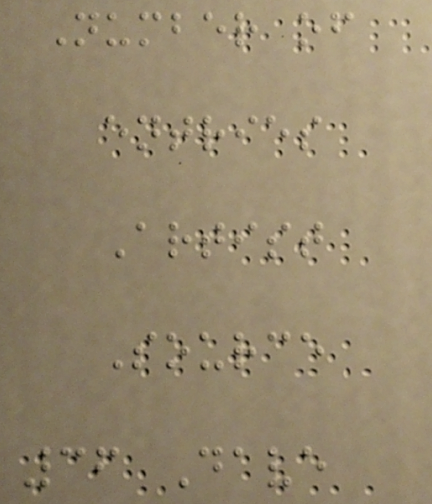Number of
entries
Artist
Source
36 Dave
